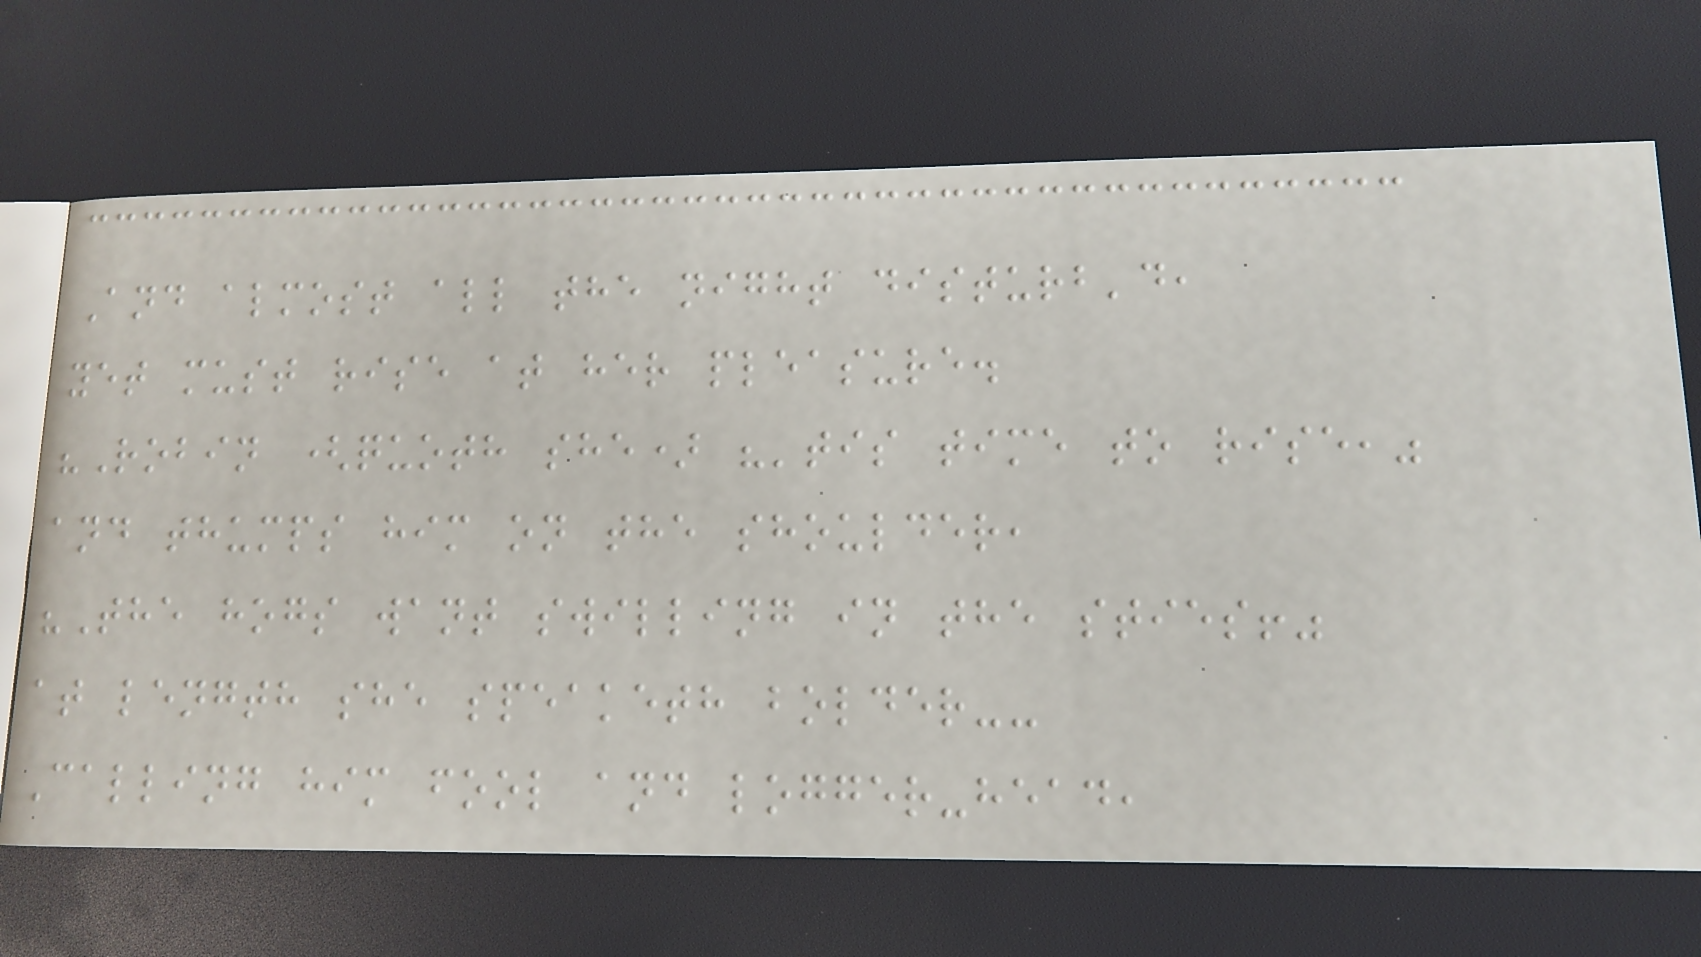And almost all the night disturb'd,
yet must rise at her pleasure.
"Robin (quoth she) "'tis time to rise,"
and thumps him on the shoulder,
"The hogs want swilling in the sties!"
at length she speaketh bolder--
Calling him fool and logger-head,
